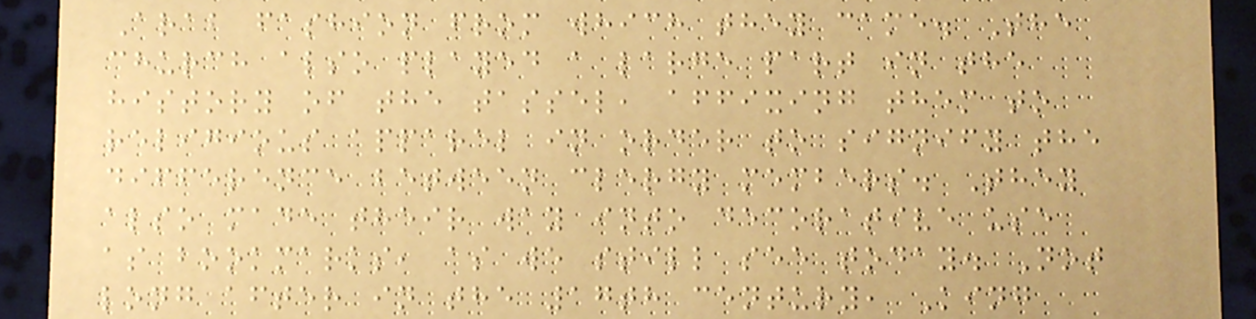Arab fashion from which they came. The
church also played a large part in the
history of the tassel, affixing them to
religious apparel in order to signify the
difference between clergy members. They
also made their way into decorative use
as bookmarks, as we still see today. Not
long after in the 17th century, King
